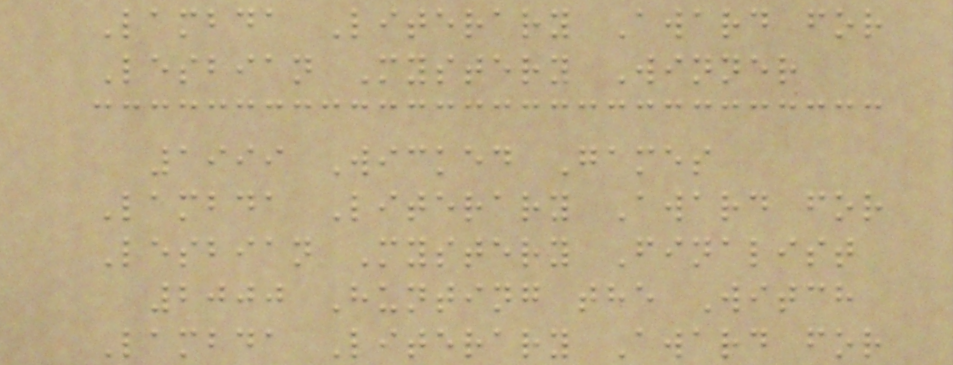Lambda Literary Award for
Lesbian Mystery Winner
1999 Wicked Games
Lambda Literary Award for
Lesbian Mystery Finalist
2000 Hunting the Witch
Lambda Literary Award for
